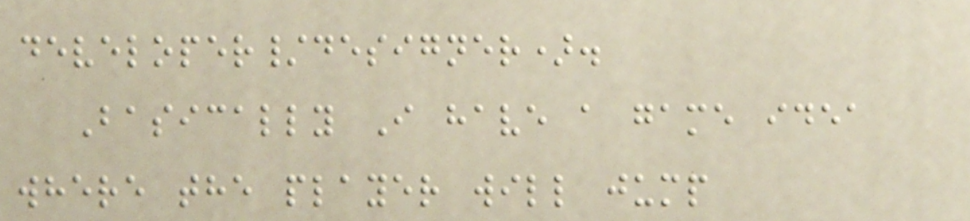developer/designer).
Basically I have a game idea
where the player will jump
